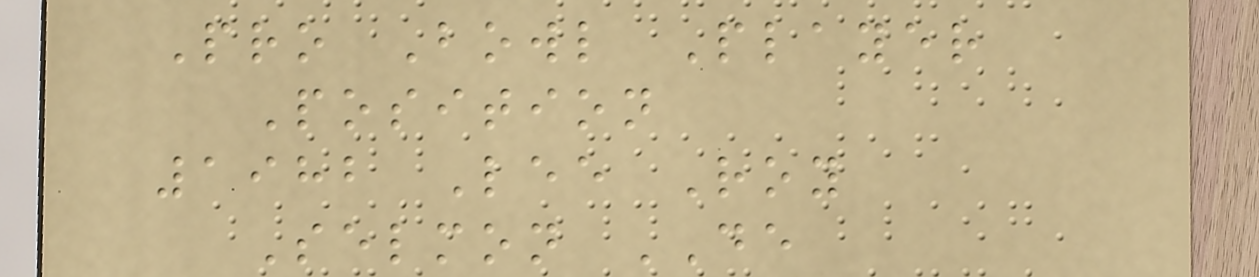Pro Bowl Player
Position
1982 Lee Roy
Selmon DE
